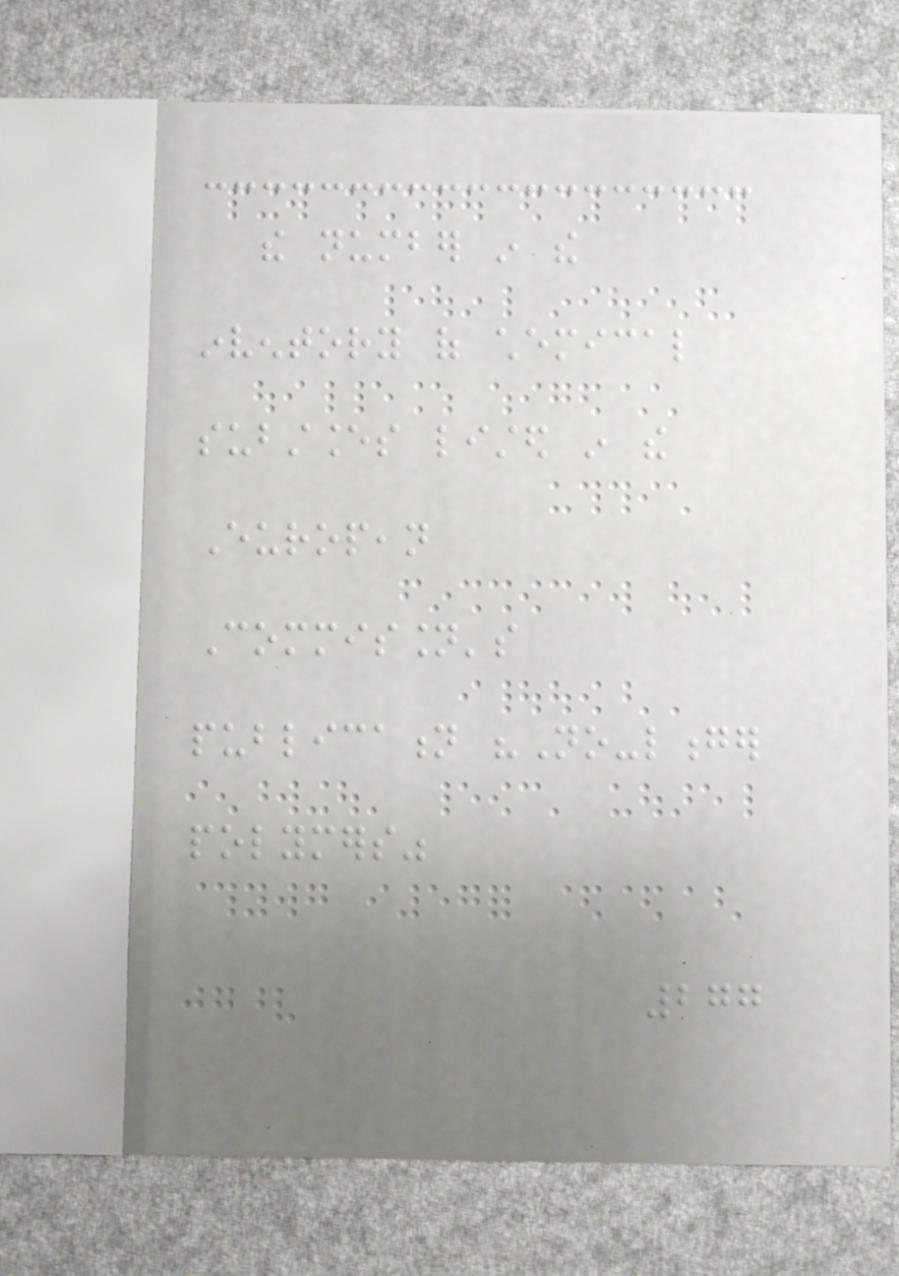the number in the
inventory of chemical
substances listed in the
European
Commission's
publication "No-longer
polymers"
277
